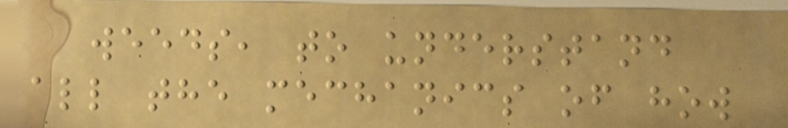weeds, to understand
all the mechanics of how
